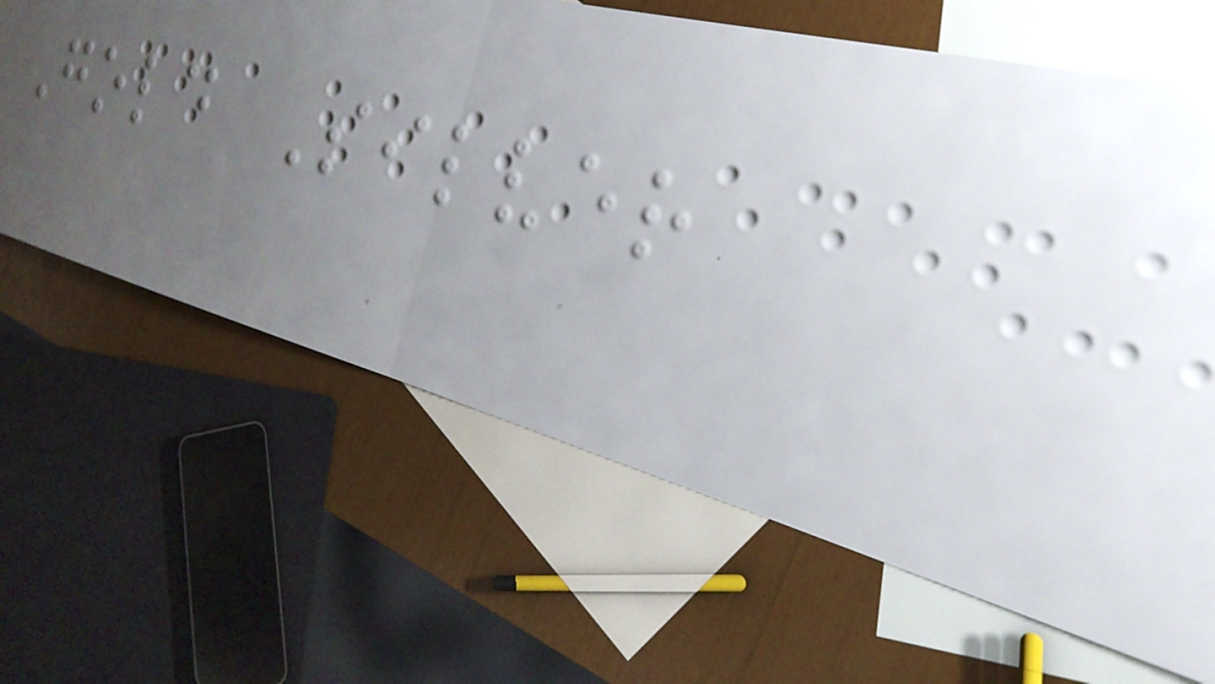Gold Silver
